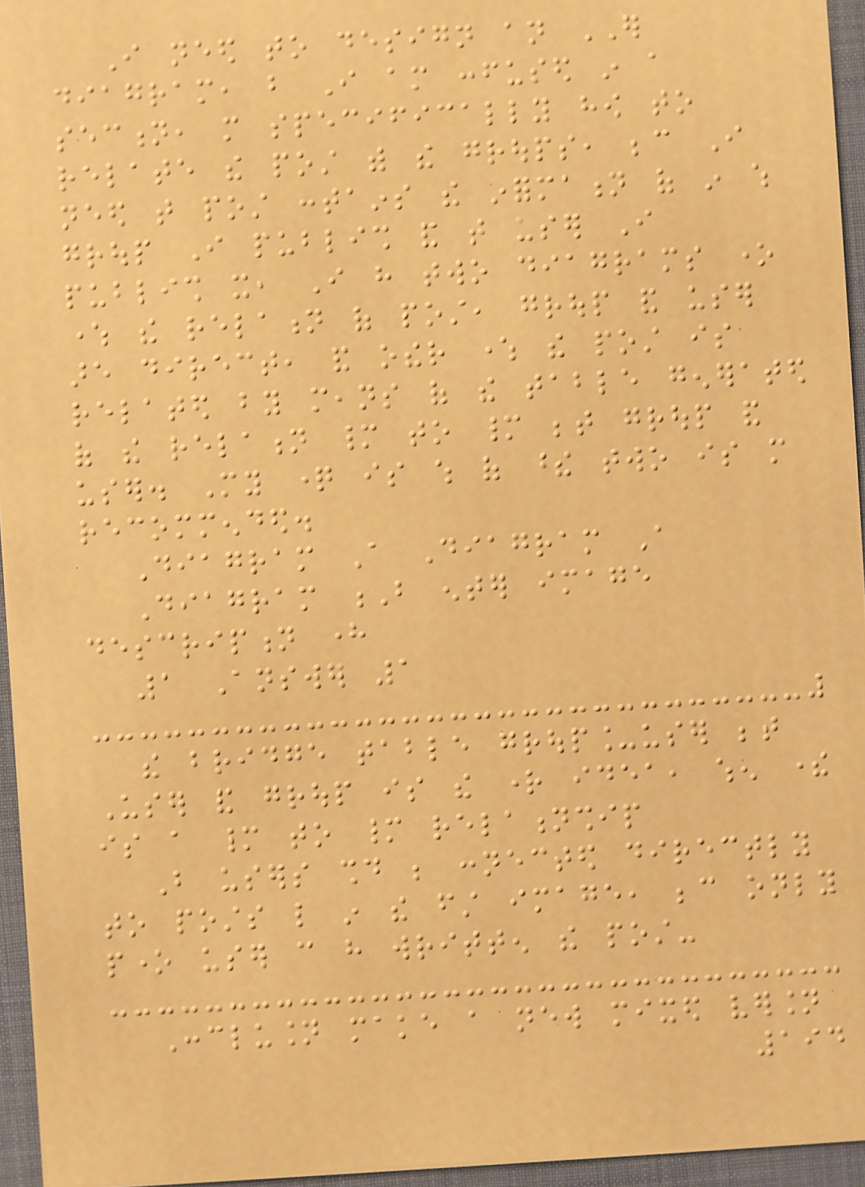I need to design an ER
diagram, but I am confused in a
section, more specifically how to
relate the post with the groups, because I
need that post contains the information of in which
group I publish and that user I
publish it, I have two diagrams one
where the relation of post, group and user
are direct, and other where the post is
related by means of the table generated
of the relation many to many between group and
user. My question is which of these two is more
recommended.
Diagram A Diagram A
Diagram B enter image
description here
1 Answer 1
the bridge table group_user between
User and group is the right idea, when there
is a many to many relationship
But users should be connected directly
to posts like in the first image, because only
pone user can have written the post-
Conclusion make a new mixed version
194
